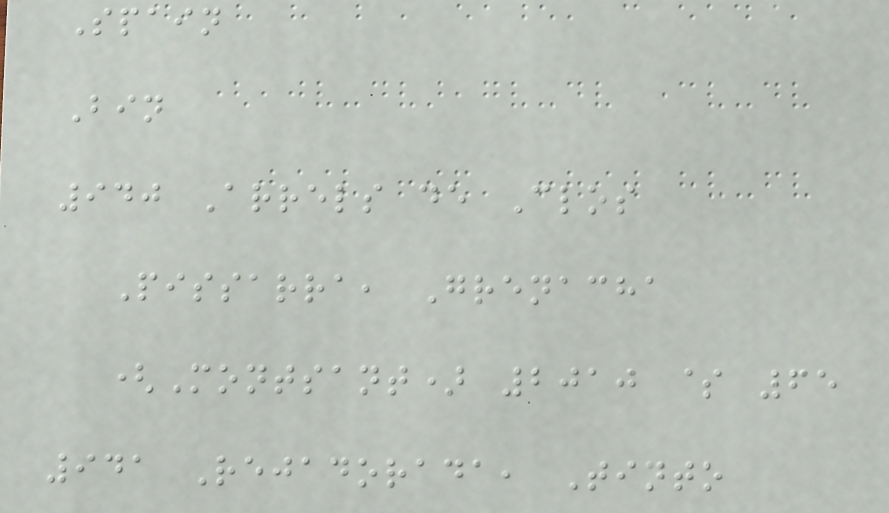Spain
Bin
940 Arrels de Clos
Pissarra, Grenacha
(Montsant) 2010 $ 65
941 Rejadorada, Tinto
